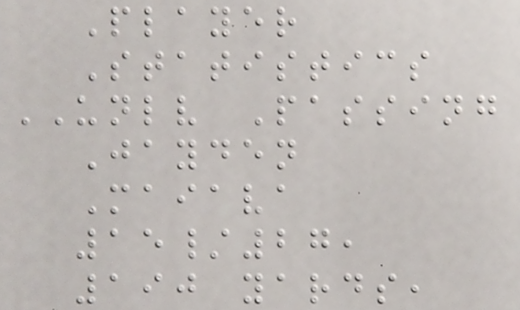Player
Statistics
UNLV Passing
Jayden
Maiava
15/27,
190 yards,
